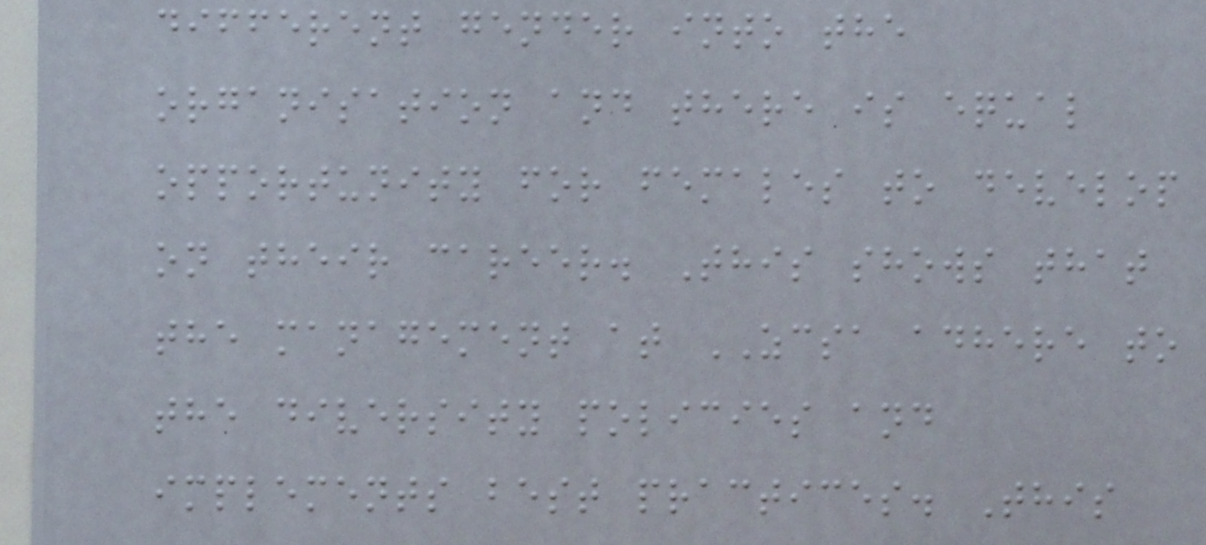different gender into the
organisation and there is equal
opportunity for females to develop
on their career. This shows that
the management at ZCSA adhere to
the diversity policies and
implements best practices. This
